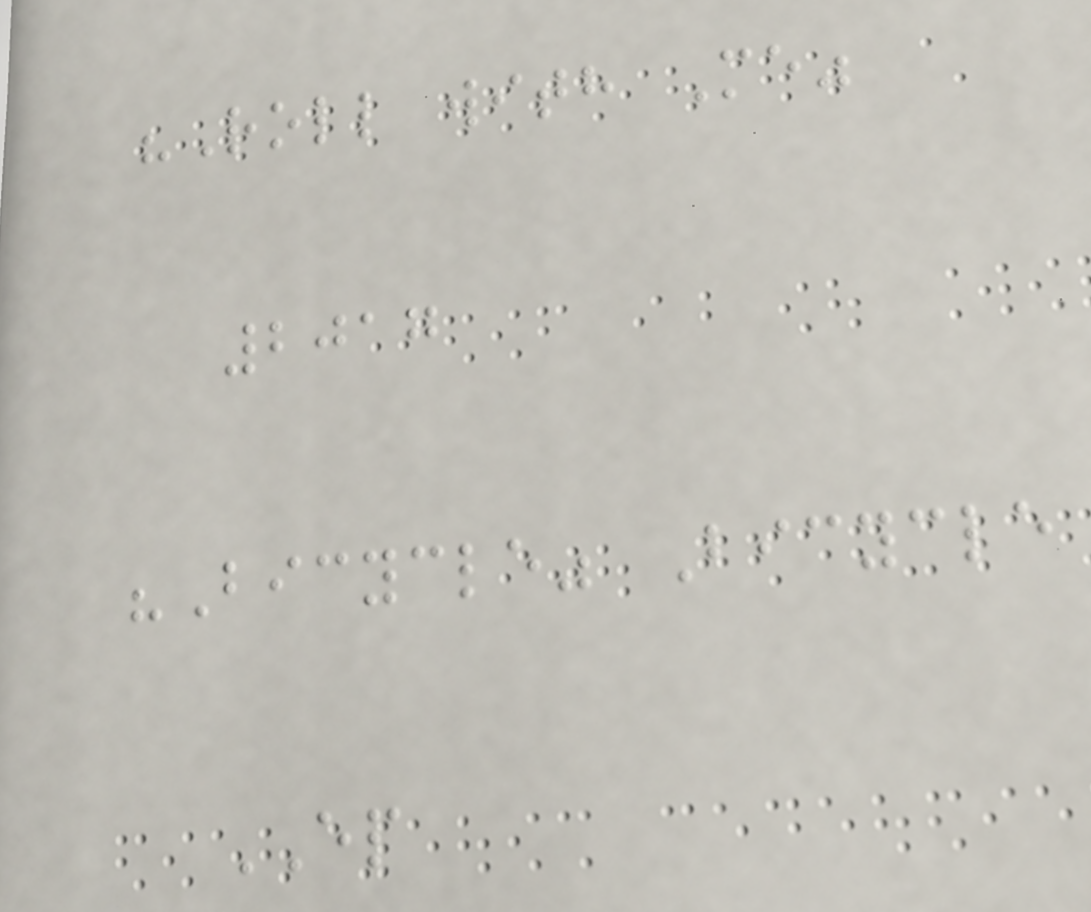"Roll with Me"
2017
"Bicycle" Bicycle
EP
